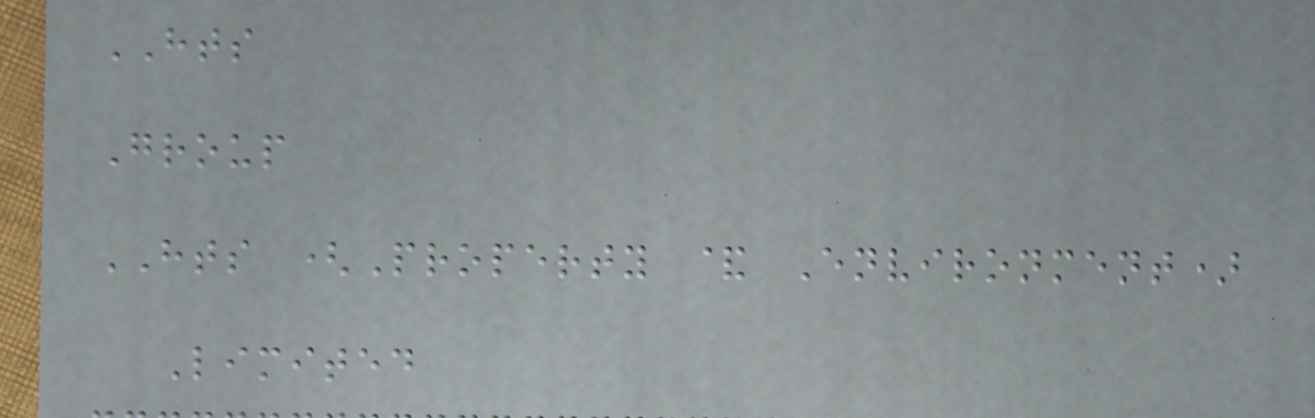HTS
Group
HTS (Property & Environment)
Limited
